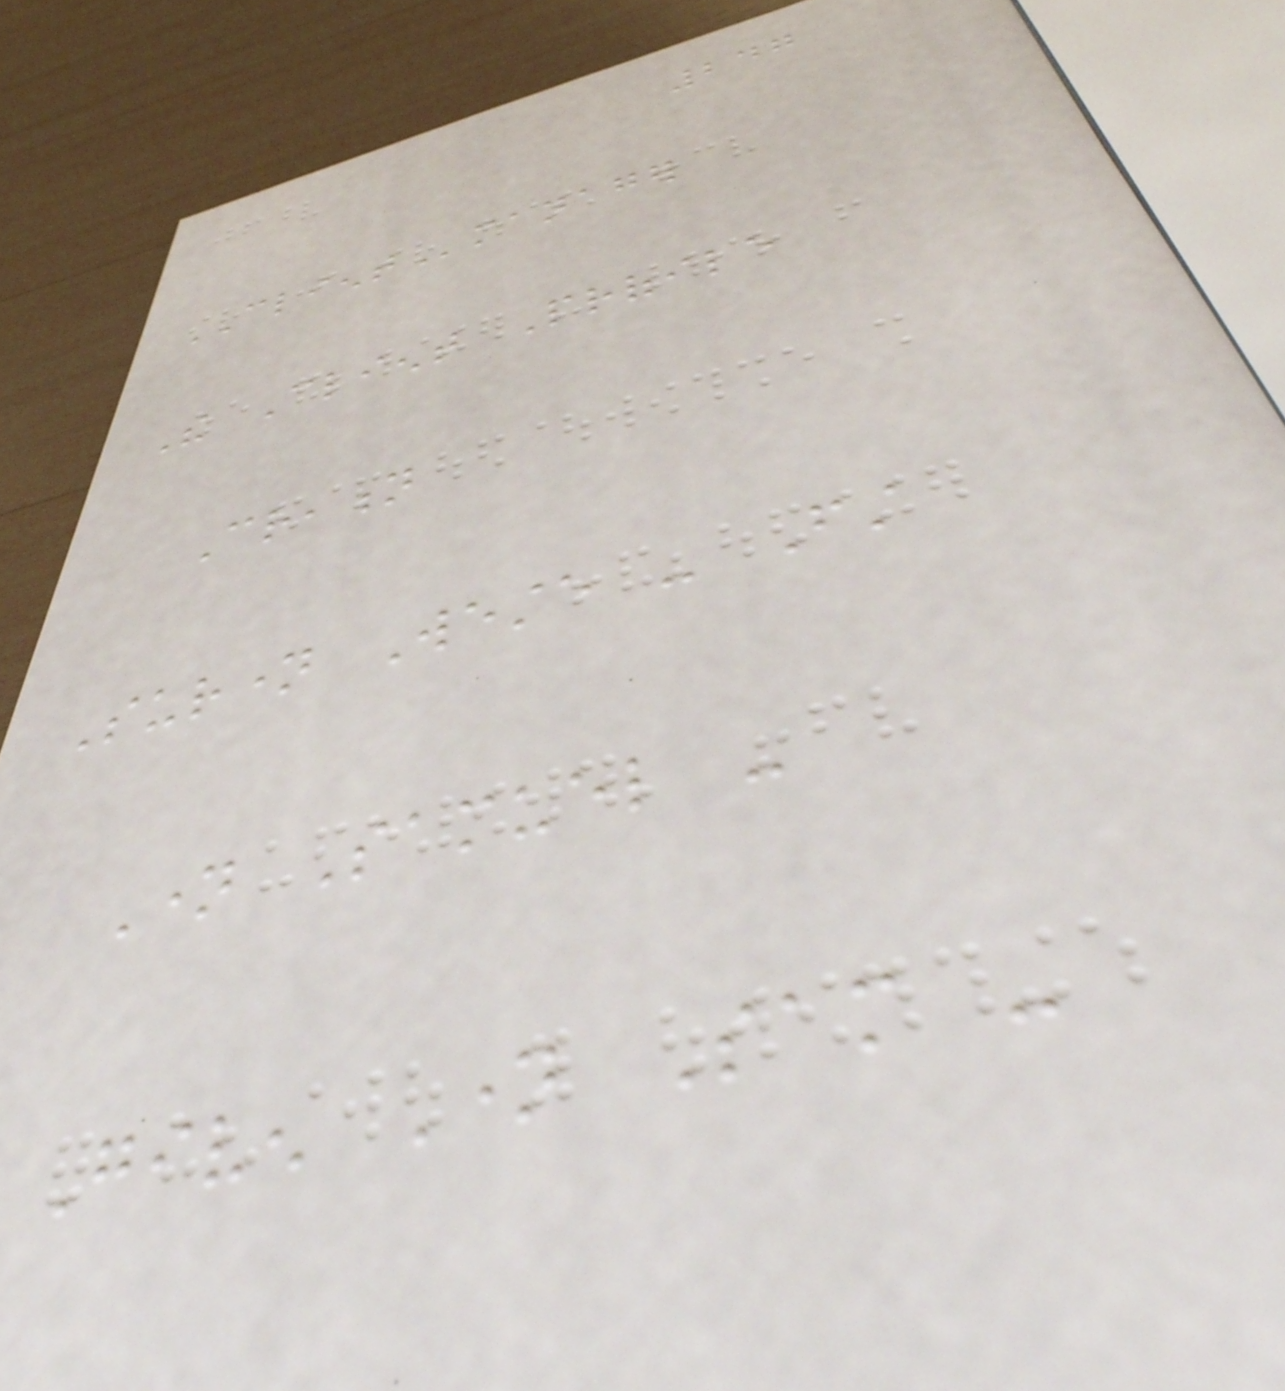247
CLIENTmanager
The Client Profile
Creation
Surname Weste - First
Name Samuel -
Given Name Sam -
